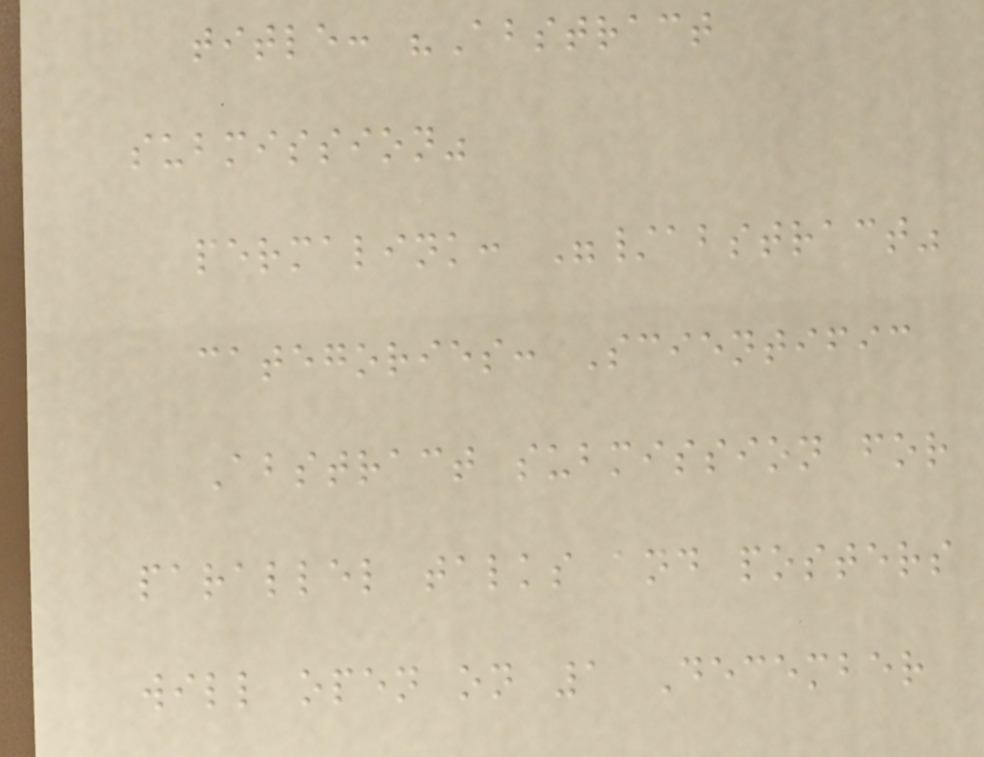title: "Abstract
submission"
permalink: "/abstract"
categories: Scientific
Abstract submission for
parallel talks and posters
will open on 1 December
